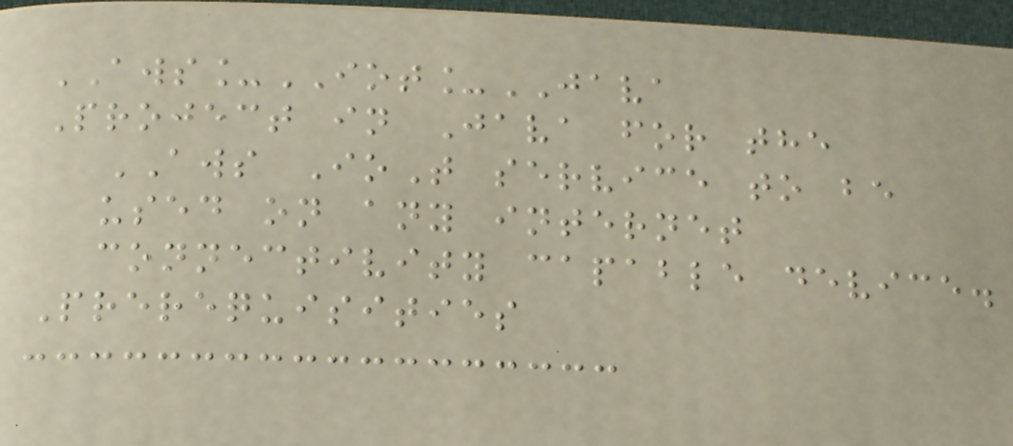AWS_IOT_JAVA
Project in Java for the
AWS IoT service to be
used on any internet
connectivity capable device.
Prerequisities
